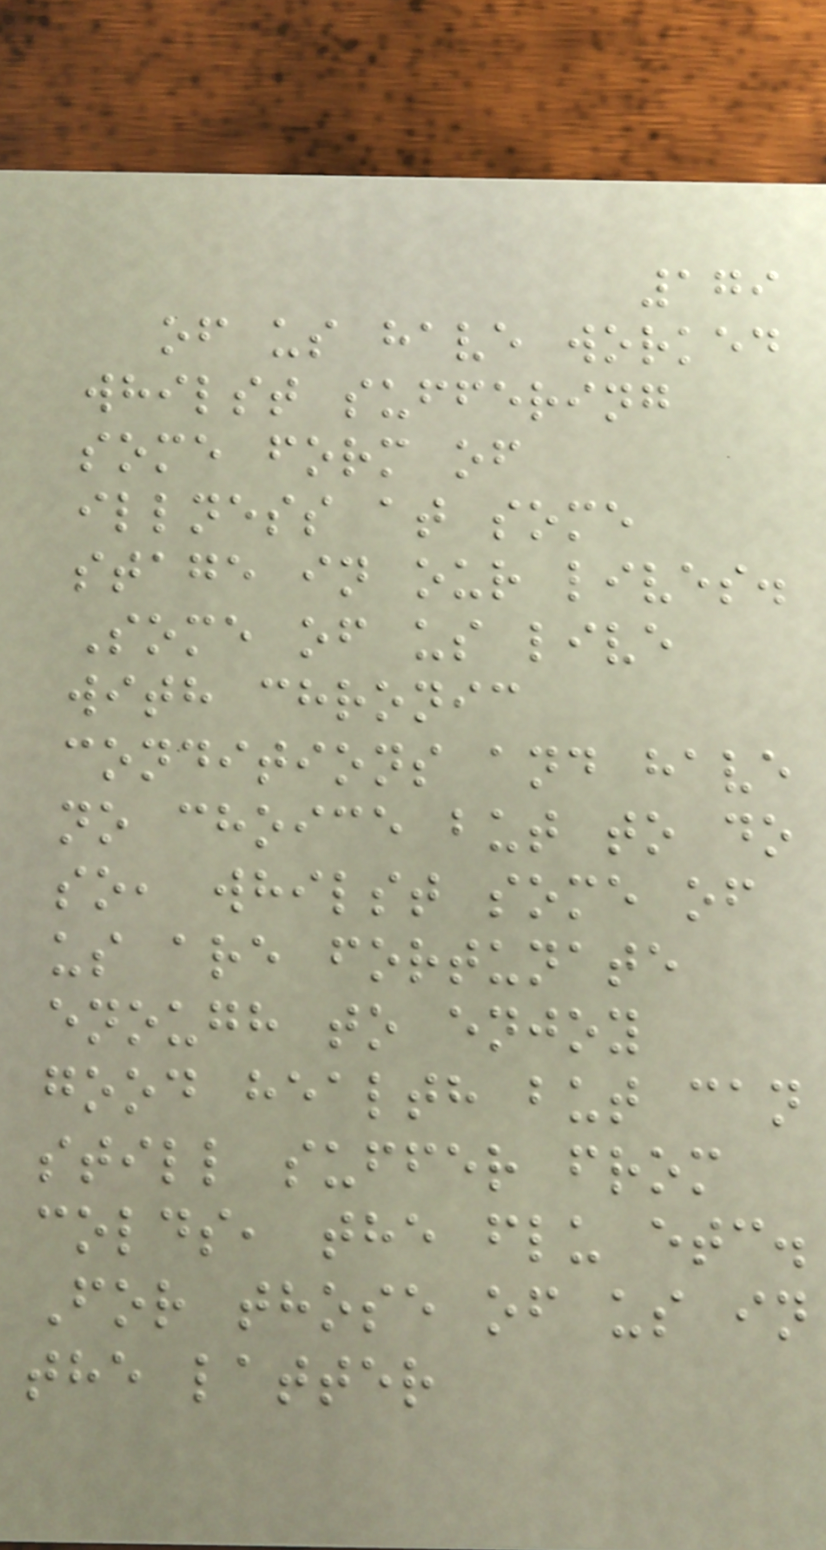179
of us have worked
whilst suffering
some form of
illness at some
stage in our lives.
Some of us live
with chronic
conditions and have
no choice but to do
so, whilst some of
us are fortunate
enough to enjoy
good health but can
still suffer from
colds, the flu etc.
For those of us in
the latter
